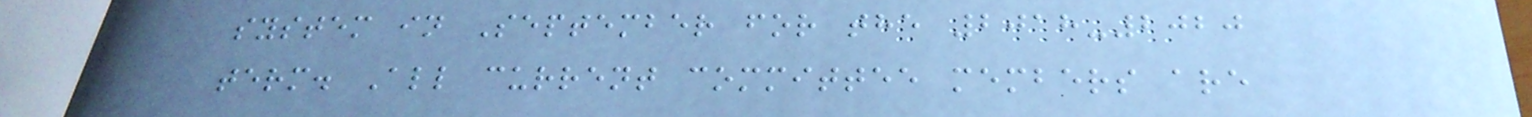system in September for the 2018-2020
term. All current committee members are
